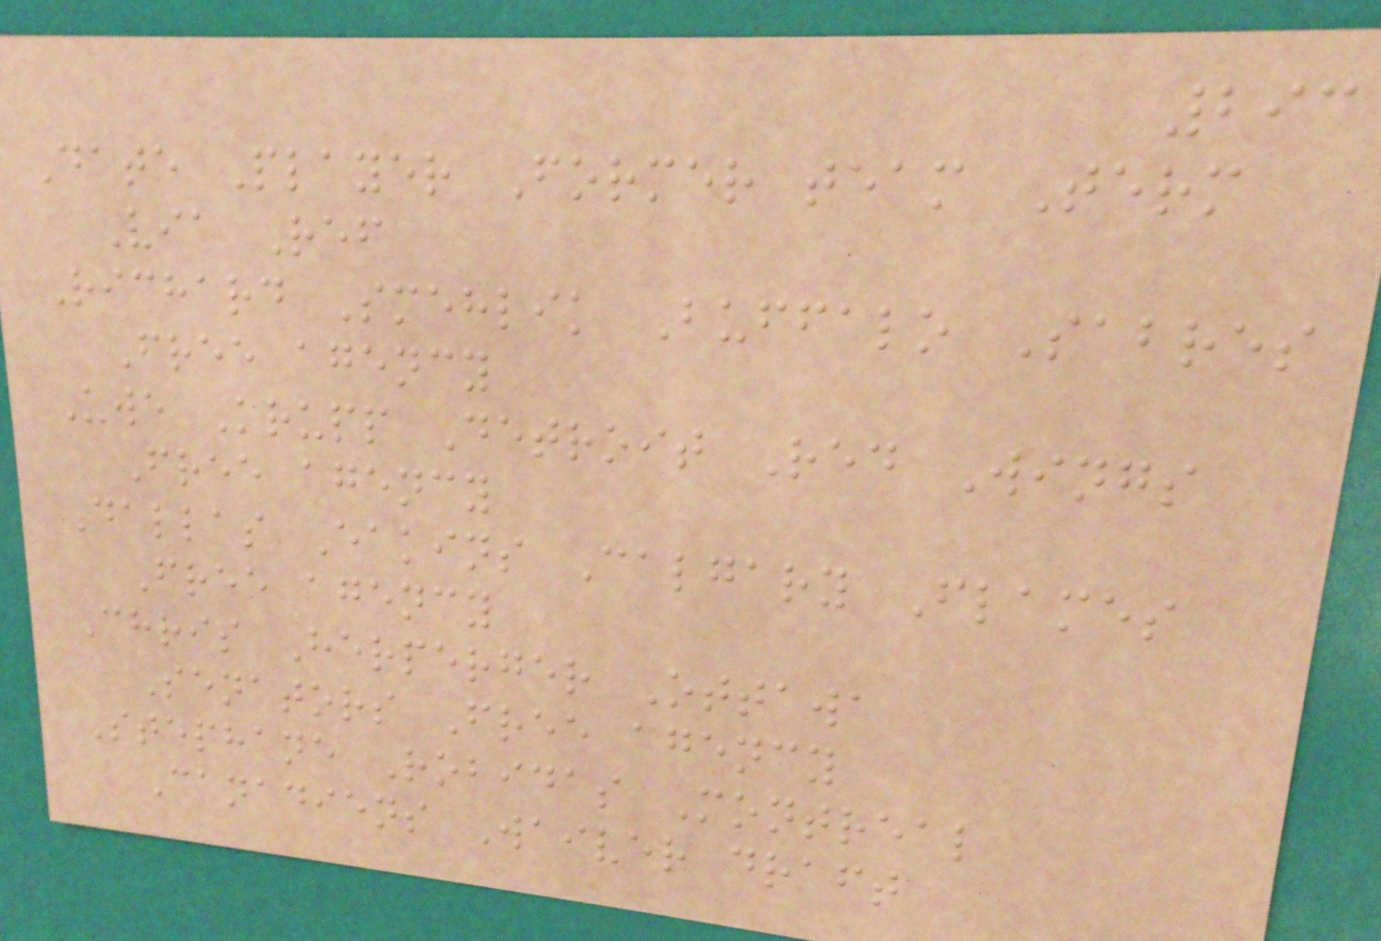293
Date Player Former team Term
Via Ref
Richard Smehlik Buffalo Sabres
Free agency
Uwe Krupp Detroit Red Wings
Free agency
Dallas Eakins Calgary Flames
Free agency
Chris Herperger Ottawa
Senators Free agency
Stephane Robidas Montreal
Canadiens Waiver draft
